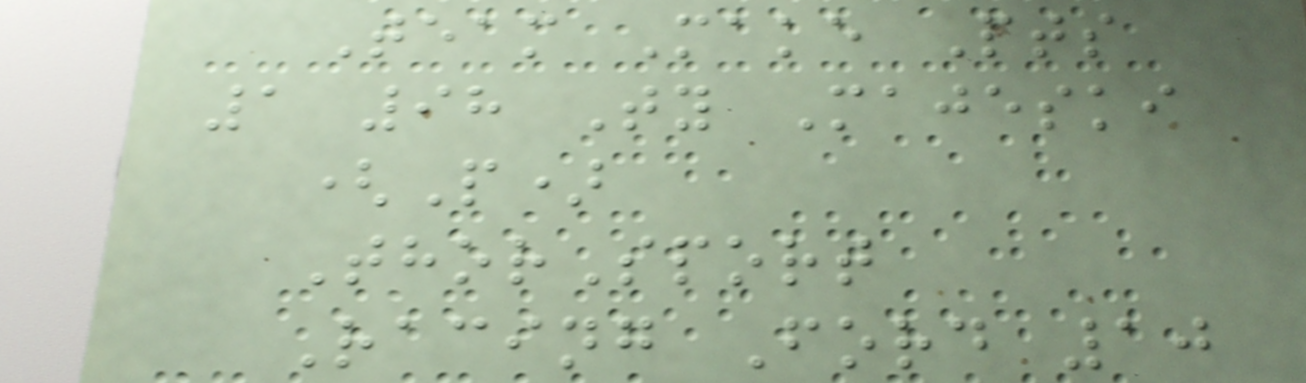Team Make Pts
1 98 Ty Majeski
(P)
ThorSport
Racing Ford 10
